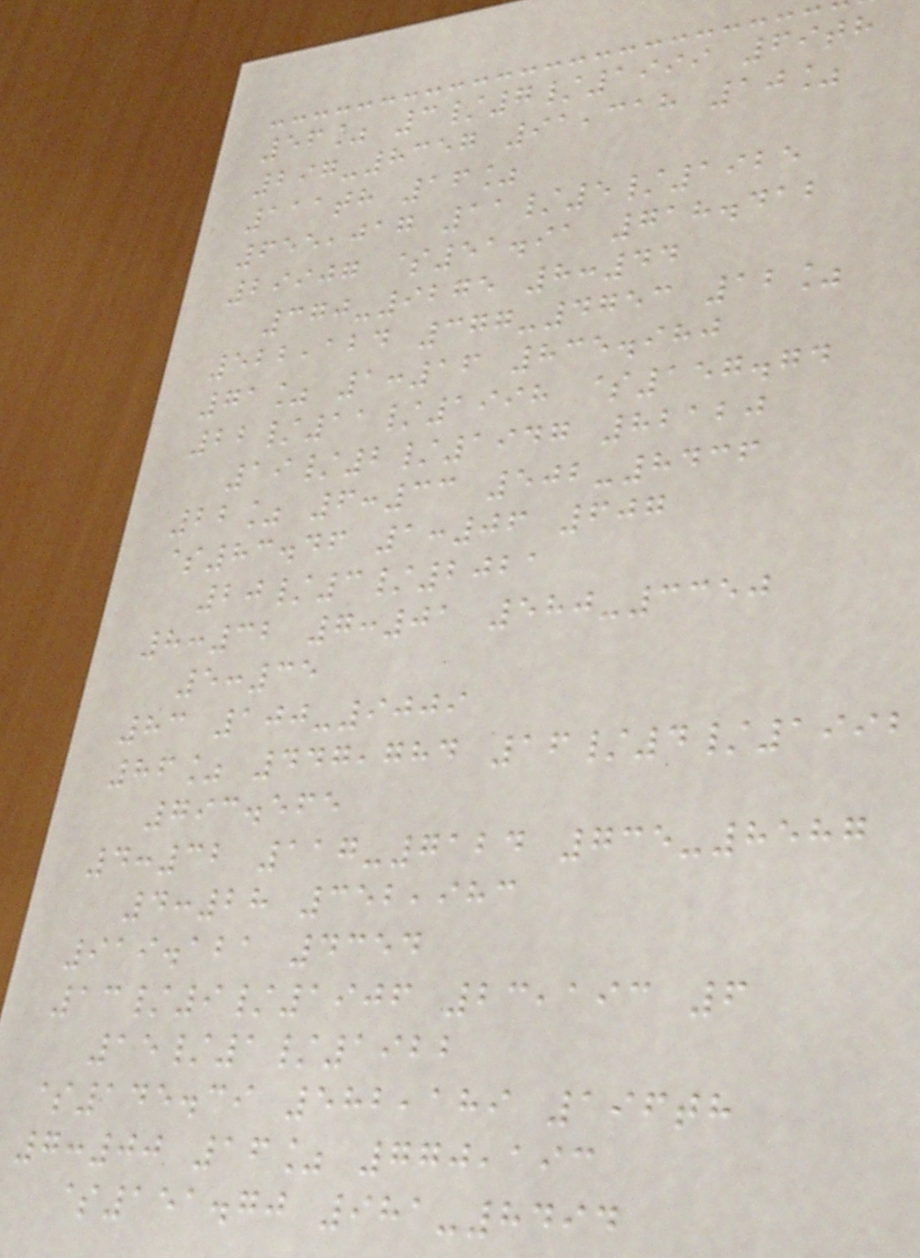56% 3/7/1999 69th
297-8357 91,318 10%
111th 16%
655,017 11/5/1925
29907 $51.91 718.412
370-9275 8:44
522,124 377-4753 12%
71% 1:16 835.980
22/11/1998 $157.74
19/2/1947 82120
22% 6:33 502-8436
$83.46 1:06 607
20/3/2021
8:32 7:01 580-3350
5:35
83 100-9009
86% 447,784 16/4/1992
793.565
4:32 117-7124 735-8587
4:28 352,983
919.121 4354
13/9/1906 23,193 6
15/1/1922
$145.39 582,189 196th
7:00 16% 770,193
$151.70 981-8494
